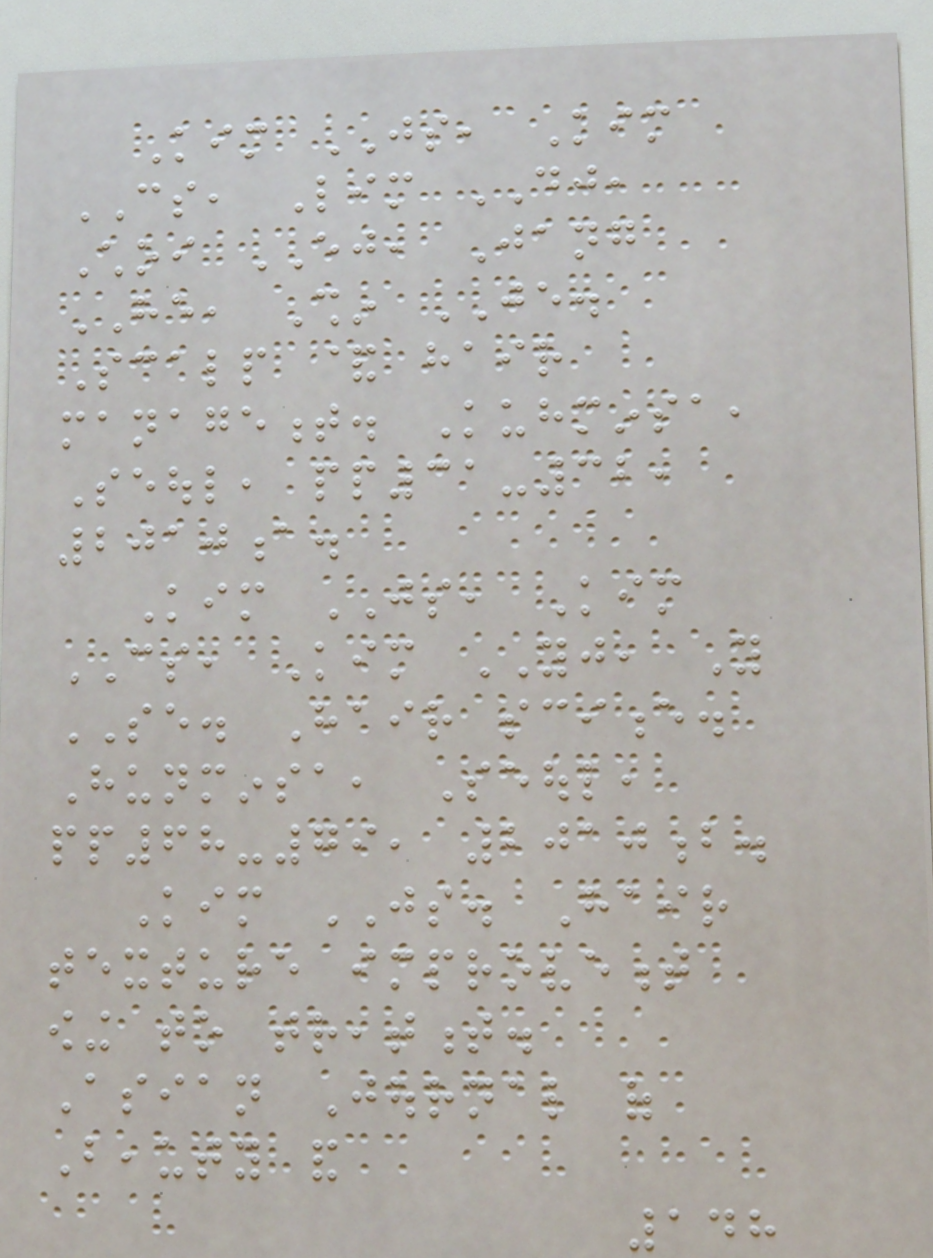Kim JS, Kim
CS, Lim DJ,
Choi EJ, Jang
HE, Shin JE.
Scalp & hair
management. Kuhminsa,
Seoul, pp31-32,
2010a.
Kim JS, Kim
CS, Kim YJ, You
SE. Hair science.
Hunminsa, Seoul,
pp68-79, 2010b.
Kim JS. Hair
texture improvement
owing to treatment.
Asian Journal of
Beauty and
148
